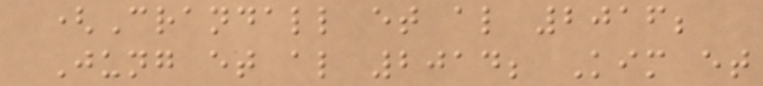(Crandall et al 2016;
Jung et al 2014; Kim et
